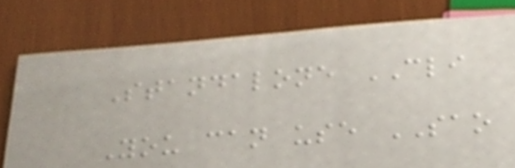Standalone CLI
You can use SAO
